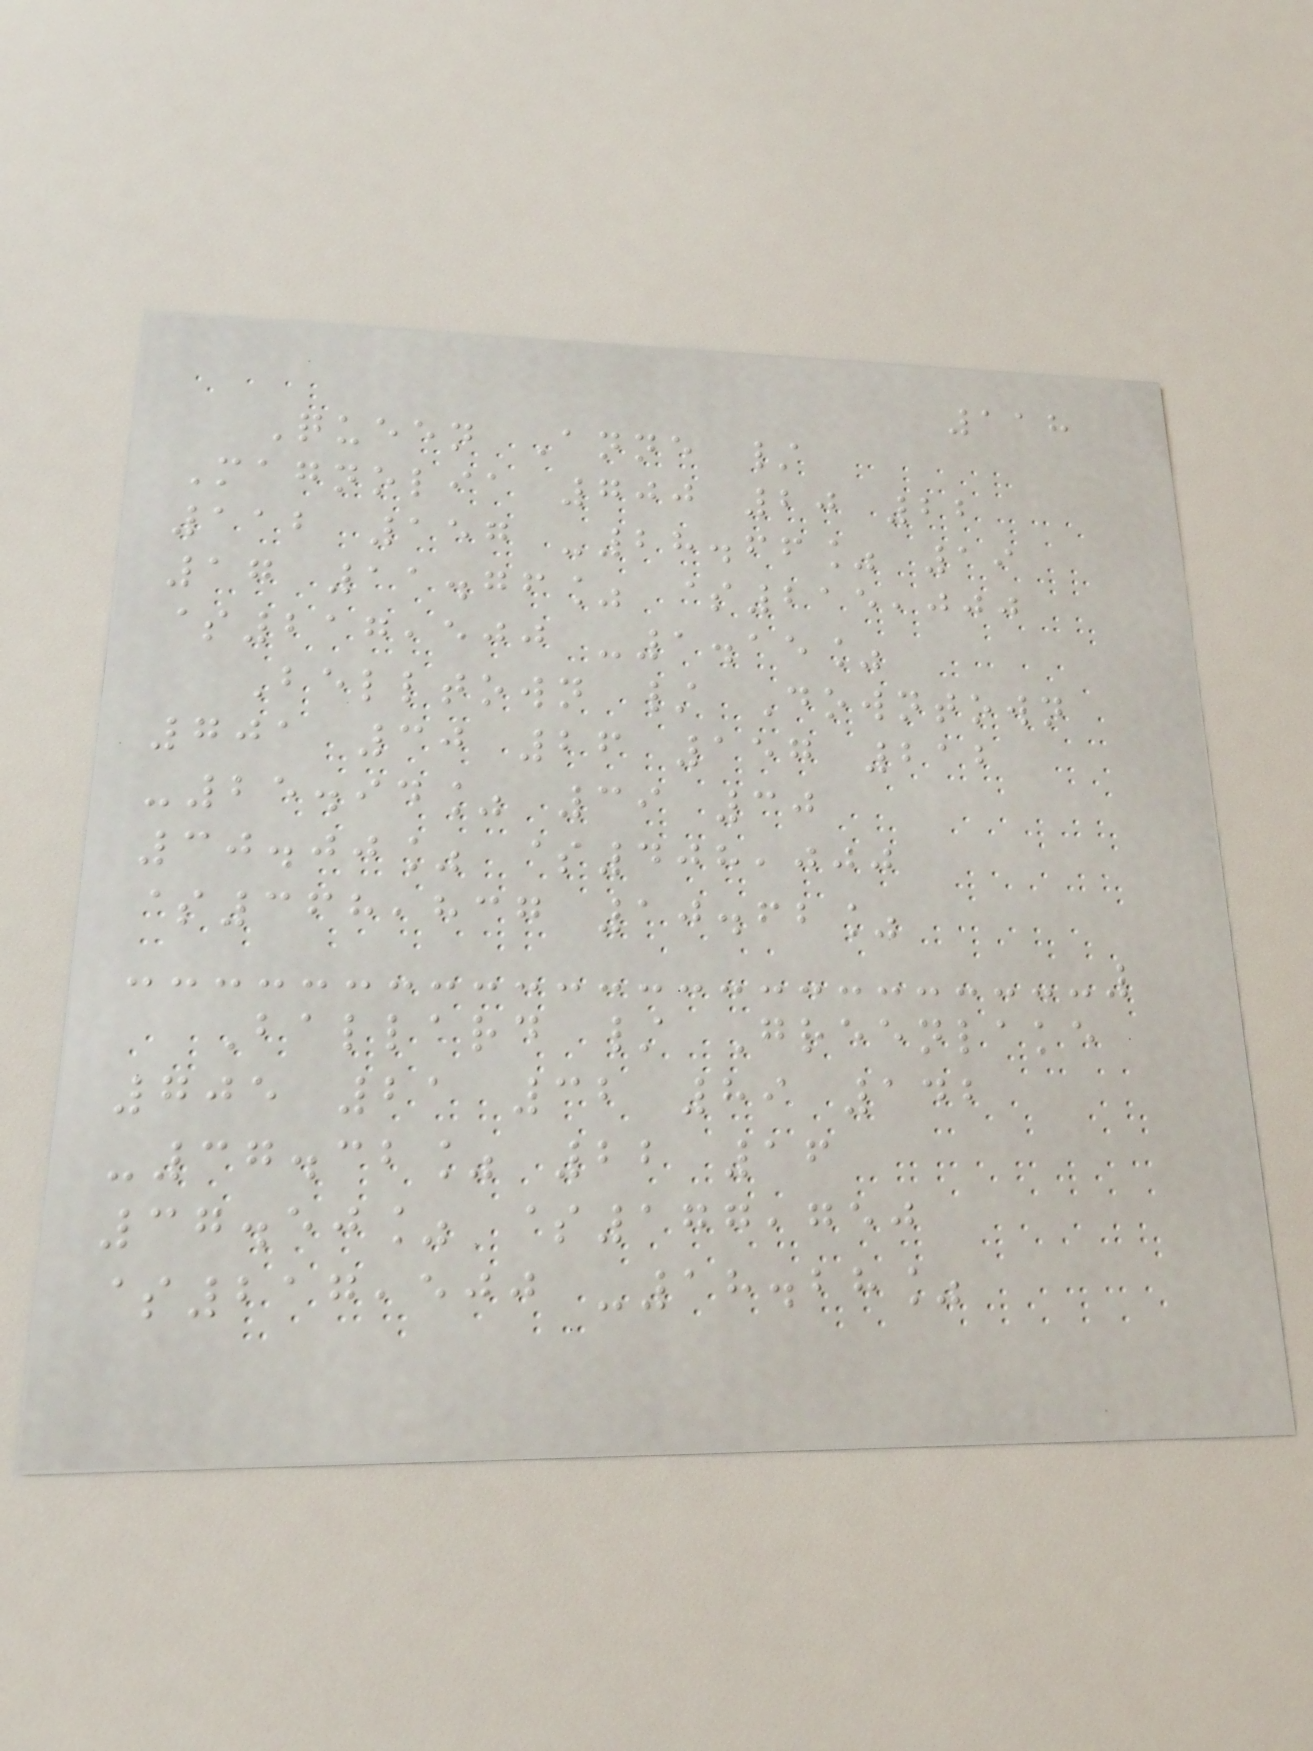118
Queen Anne /
Magnolia 700 20 22
112 157 -28.66% 19
17 11.76% $215,000
$217,500 -1.15%
Belltown / Downtown
701 30 26 157 212
-25.94% 39 30
30.00% $408,000
$368,837 10.62%
Ballard / Greenlake
705 21 32 89 142
-37.32% 22 16
37.50% $177,750
$217,500 -18.28%
